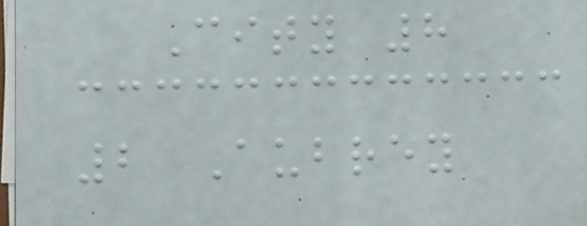City 8
2 Aubrey
